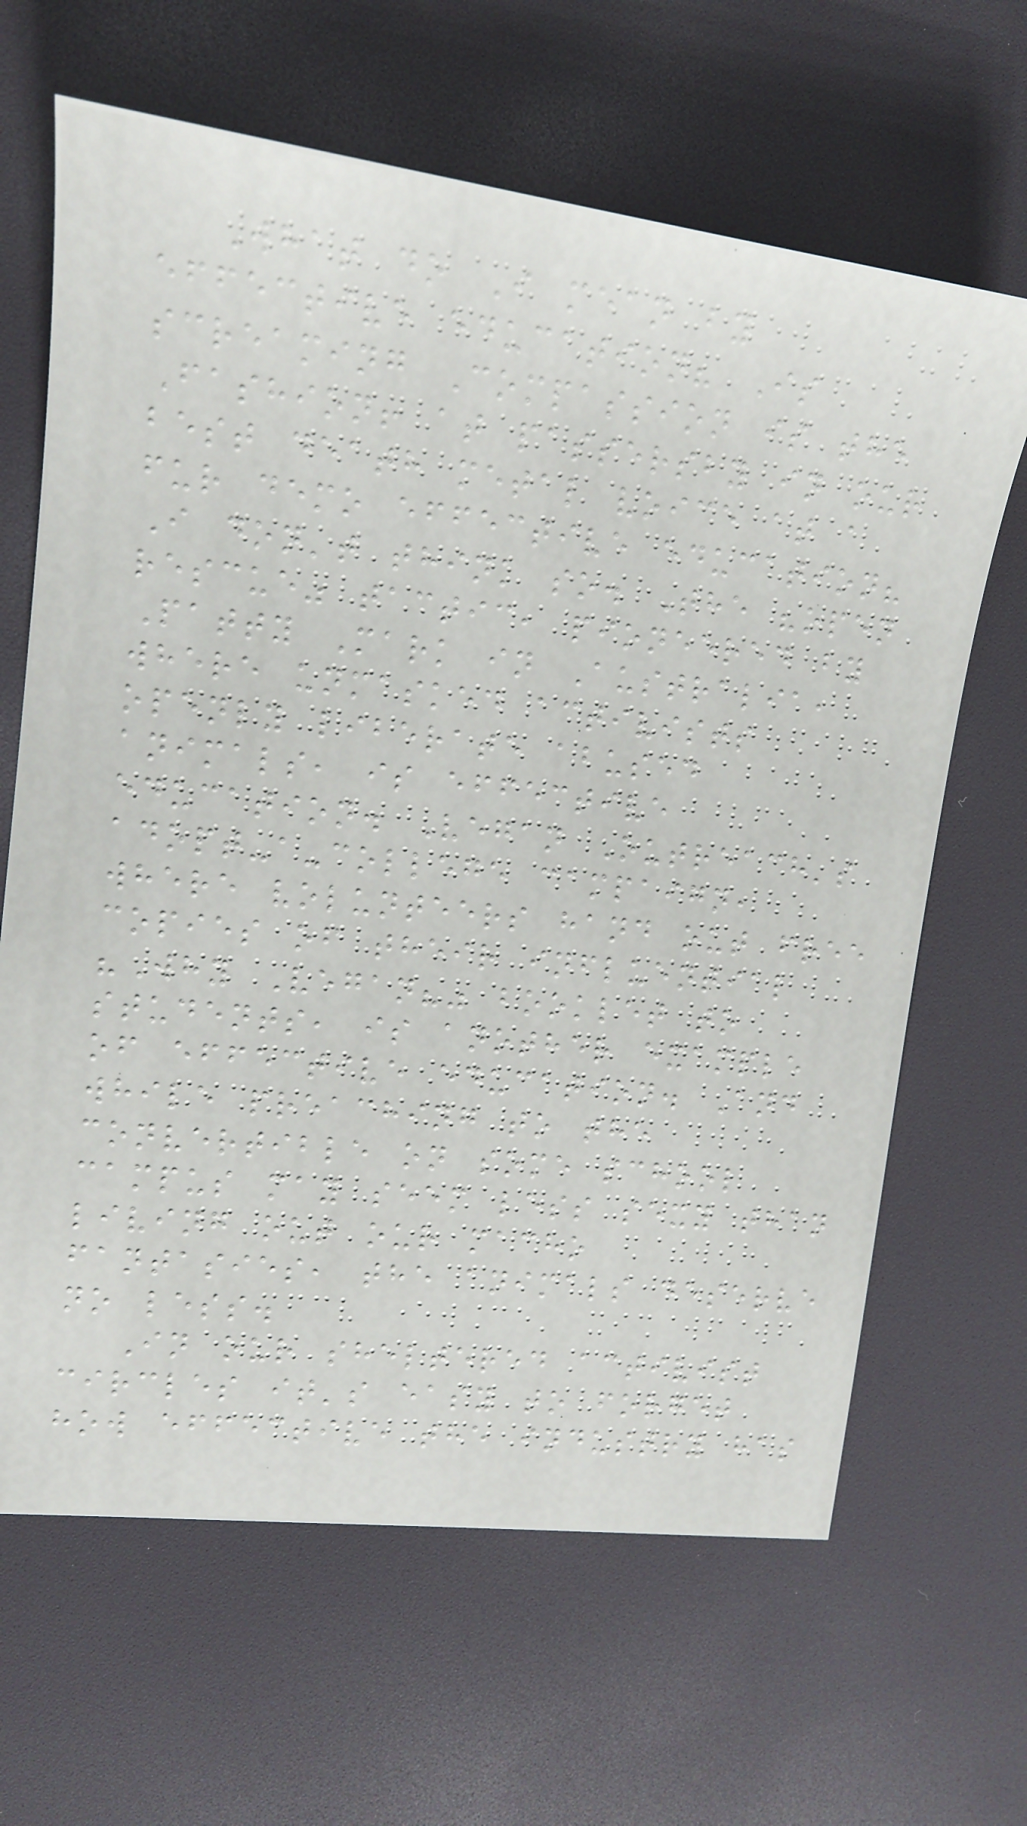What do I mean by
effective education? Is
screaming Compassion is the
Fashion! at passersby in our
best death metal voice at a
fur demo effective education?
I don't think so. The "open
rescue" tactic, pioneered by
Patty Mark in Australia,
where unmasked activists
openly liberate abused
animals, is effective
education. Vegan Outreach's
adopt-a-college campaign,
where volunteers hand out free
copies of their influential
"Why Vegan?" booklet to
students, is another example
of effective education. And
while preaching to the
convertible on some school
campus may seem less sexy than
living out our macho
fantasies, the animals deserve
no less.
In our sheltered activist
circles it's easy to forget
how effective the industry has
